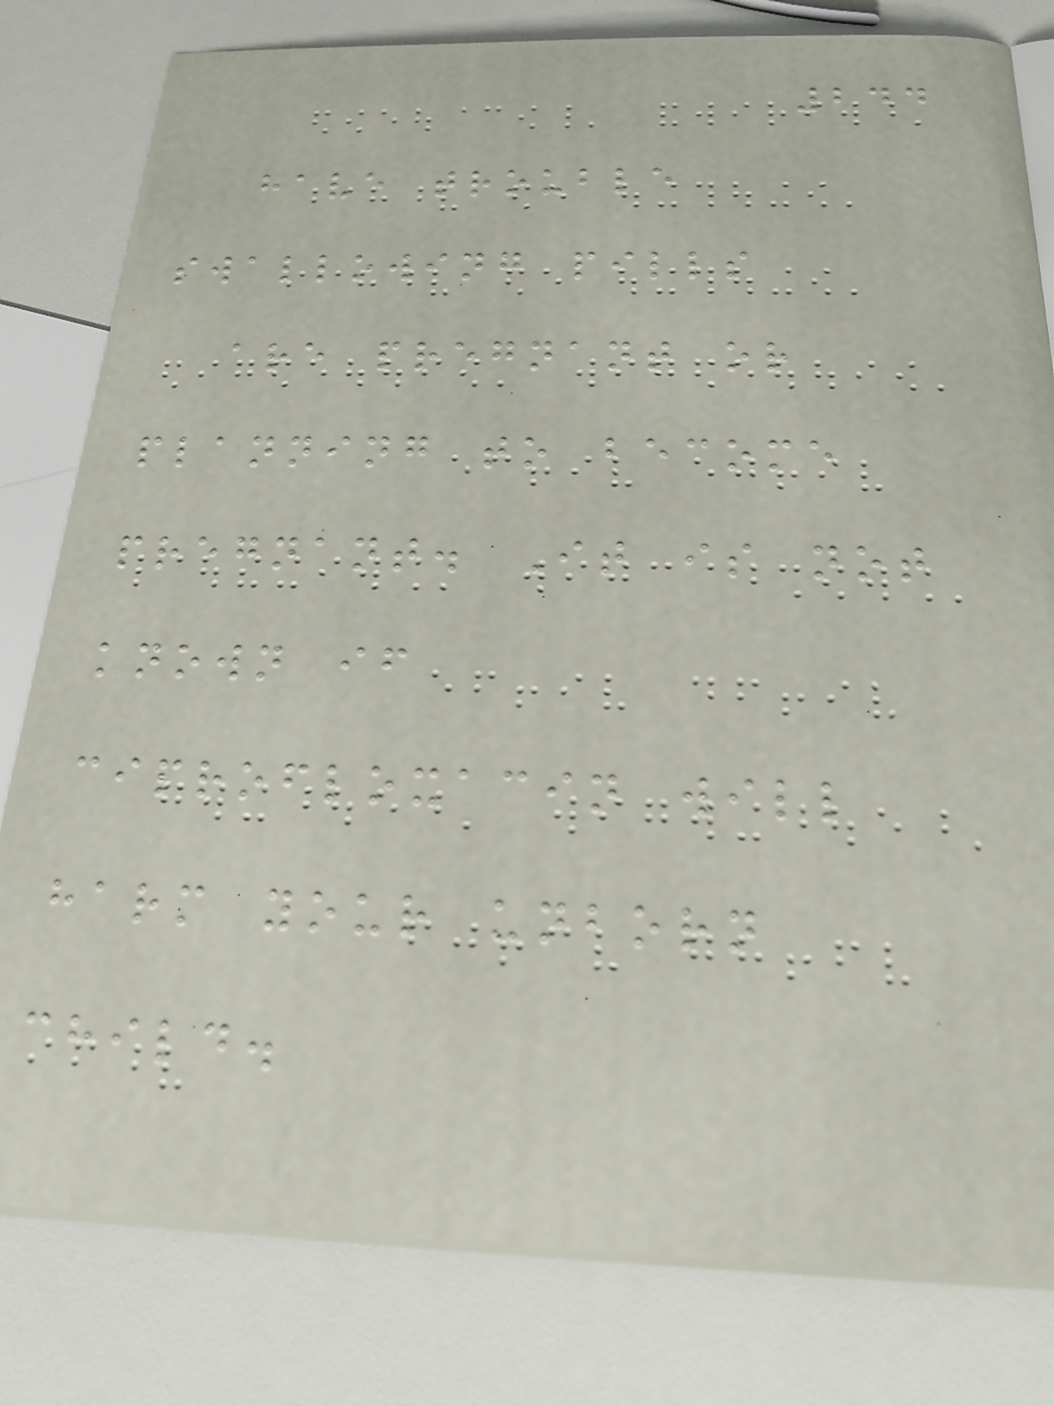244
have trouble
swallowing pills
are pregnant or
planning to become
pregnant. It is not
known if
ciprofloxacin will
harm your unborn
child.
